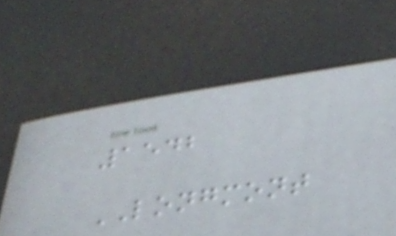1542
LONGMONT
